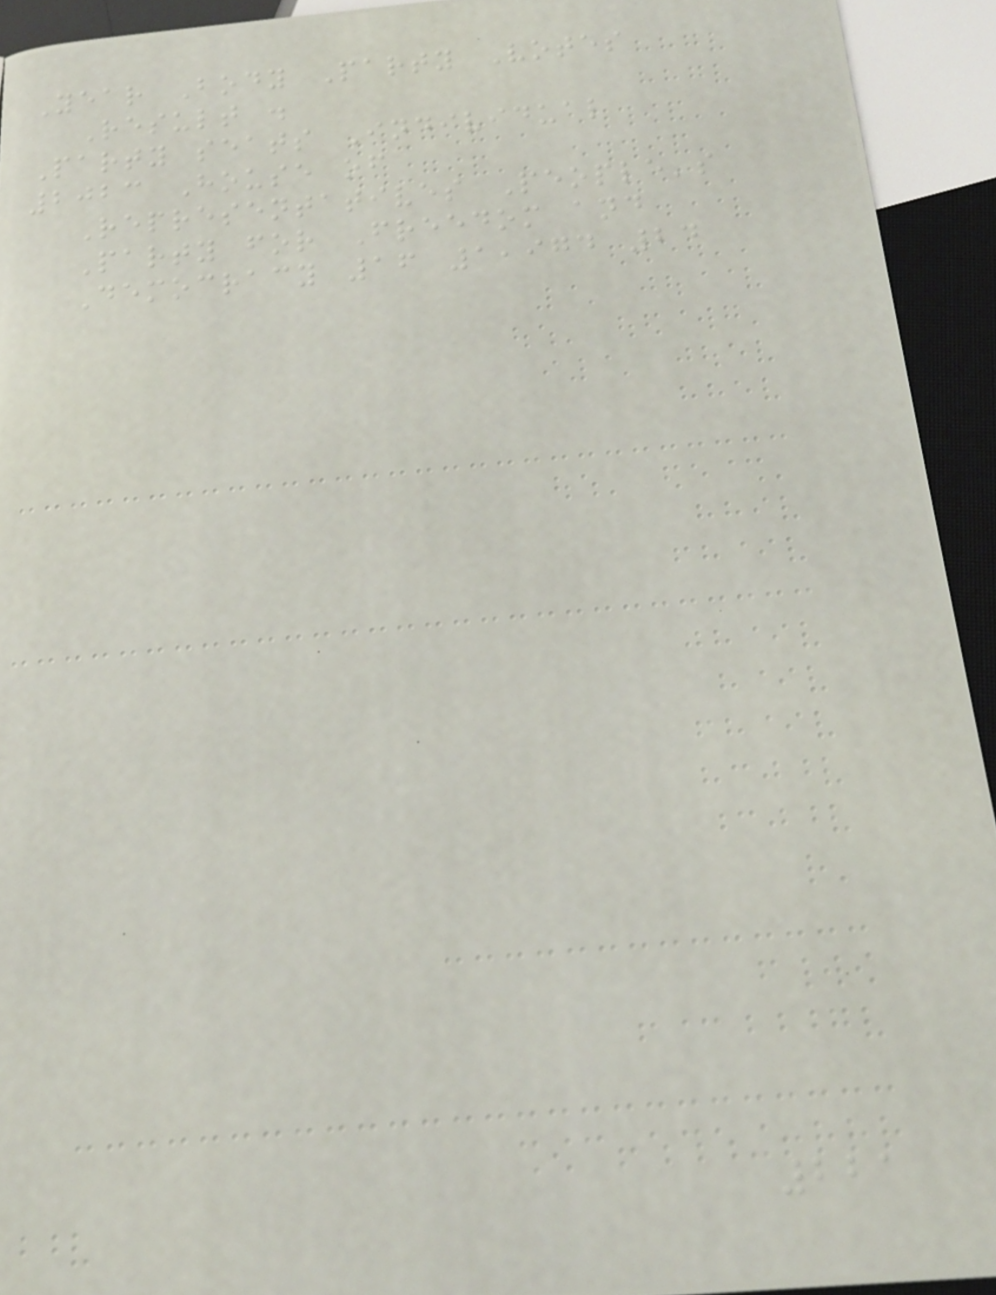Year Body Party Votes
Result .
Party seats Individual
2023 House of
Representatives People's
Party for Freedom and
Democracy 16 1,974 24
221
